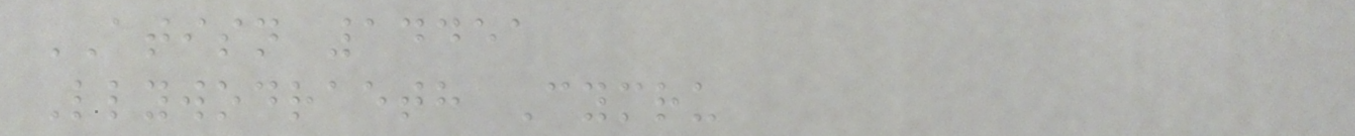ATISN 14451
Llywodraeth Cymru
